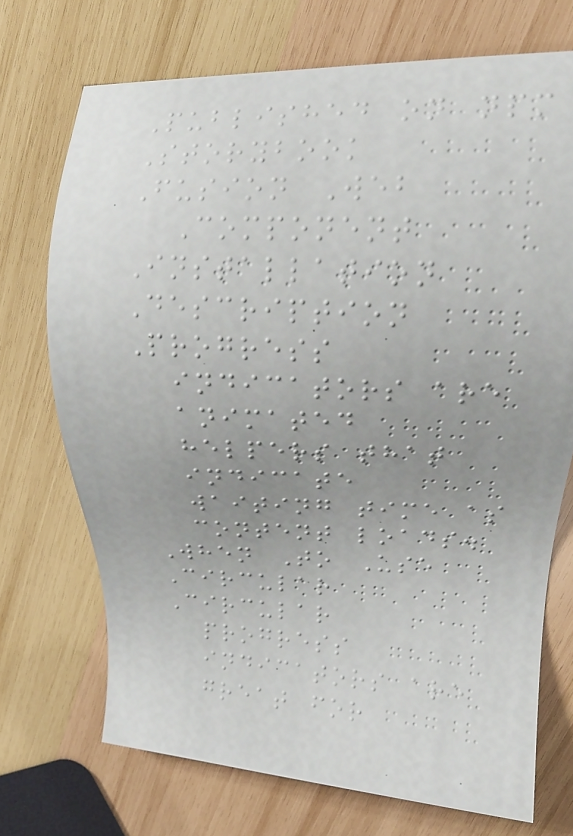Published on npm
Storybook
Fusion Web
Component
Installation
Description
Progress
indicators are
animated
helpers that
indicate
waiting time as
content loads.
When To Use
Circular
Circular
progress
indicators are
great for
